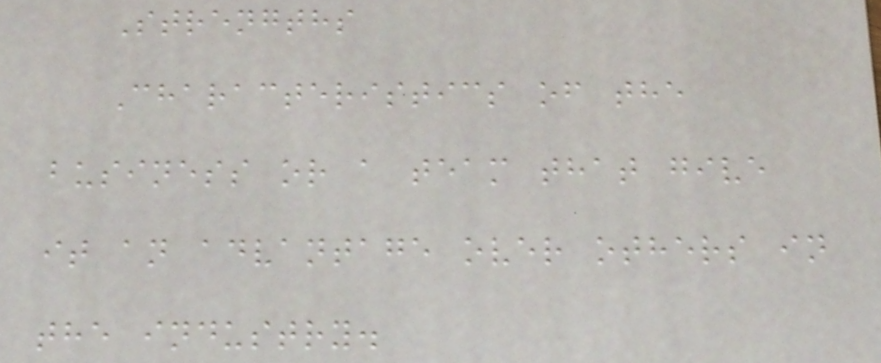Strengths
Characteristics of the
business or a team that give
it an advantage over others in
the industry.
